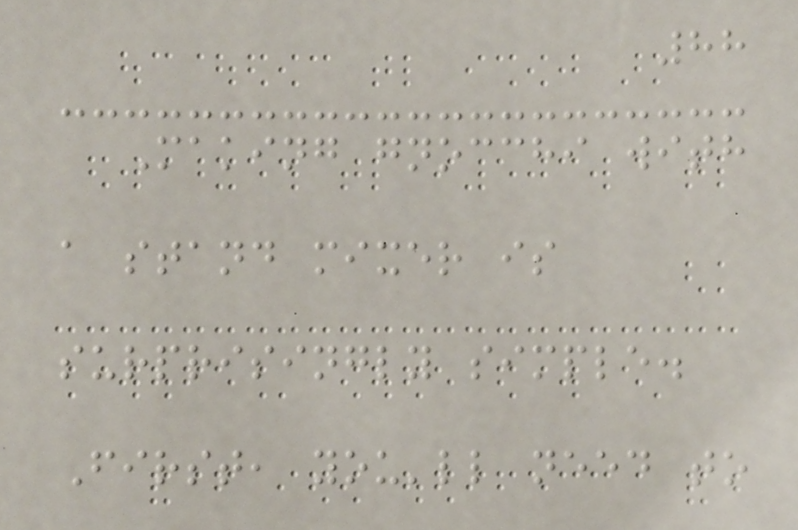88
Making gnocchi with
a stand mixer is
surprisingly simple.
First, you'll need to
